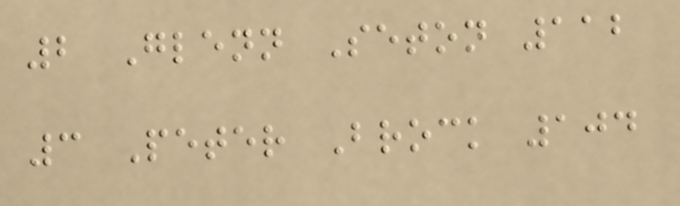2 Glenn Seton 112
3 Peter Brock 104
